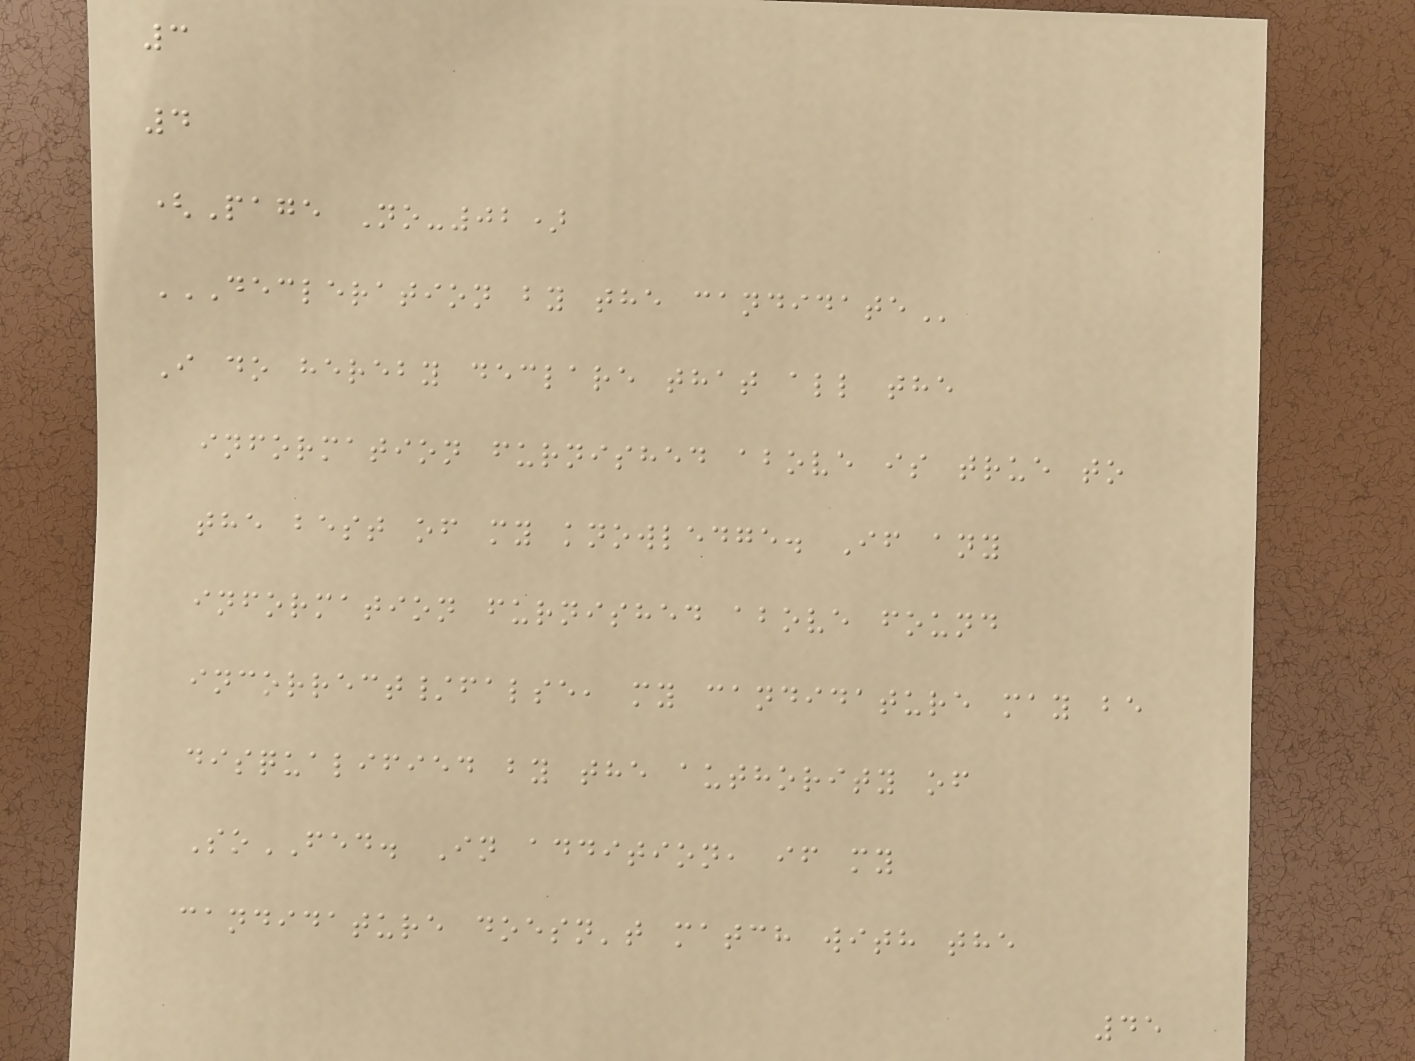3
4
(Page No-02)
DECLERATION BY THE CANDIDATE
I do hereby declare that all the
information furnished above is true to
the best of my knowledge. If any
information furnished above found
incorrect/false, my candidature may be
disqualified by the authority of
SoFED. In addition, if my
candidature doesn't match with the
45
